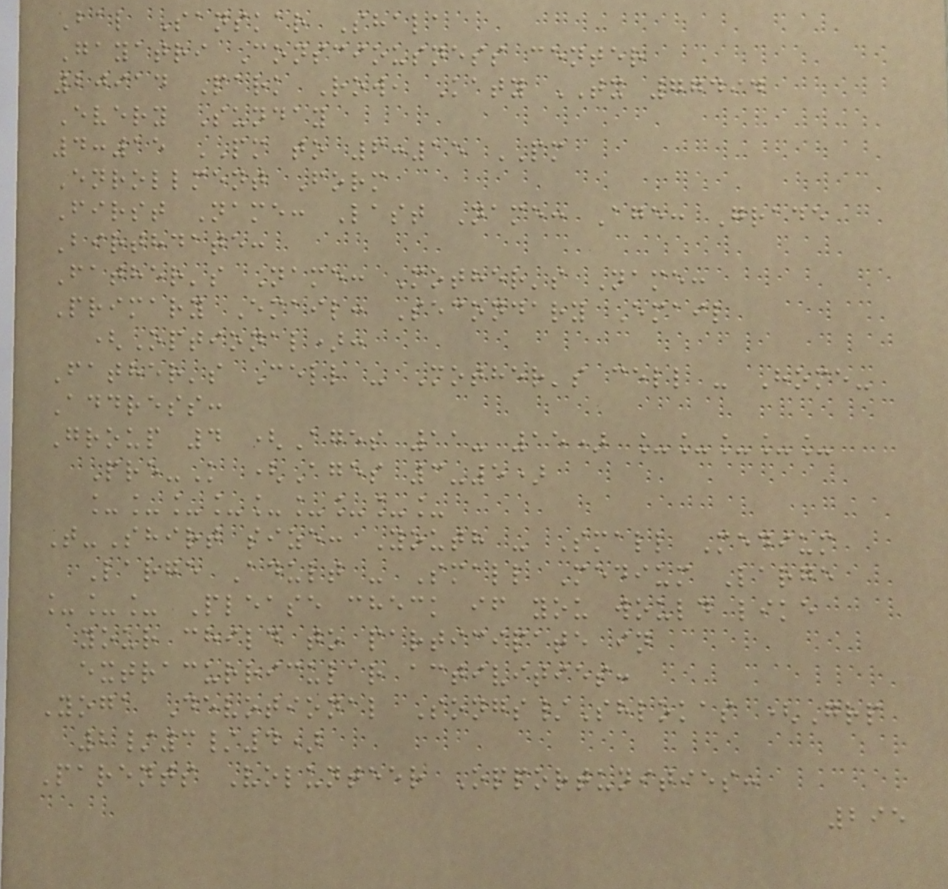Bal Sanskar Shala
Gayatri Consciousness center
20914 Park Row, Katy TX 77494
Every Sunday
4:15 PM to 6:15 PM
Enrollment Form
First Name: Last Name: Age: Grade
Birthdate:
Father's Name: Mother's Name:
Primary Email: Secondary Email
(Optional):
Father's Cell - Mother's cell - Home-
Address:
Group 4 (Ages 11- 15) _____
Pre-K (Ages 3-5)
_________
T-Shirt size: Youth - Small Medium
Large Adult - Small Medium Large
___ Please check if you would like
your child to participate in
extracurricular activities:
Yoga Devotional Songs/Shlokas (Grp
2/3/4)
Parents Volunteer Opportunities:
295
